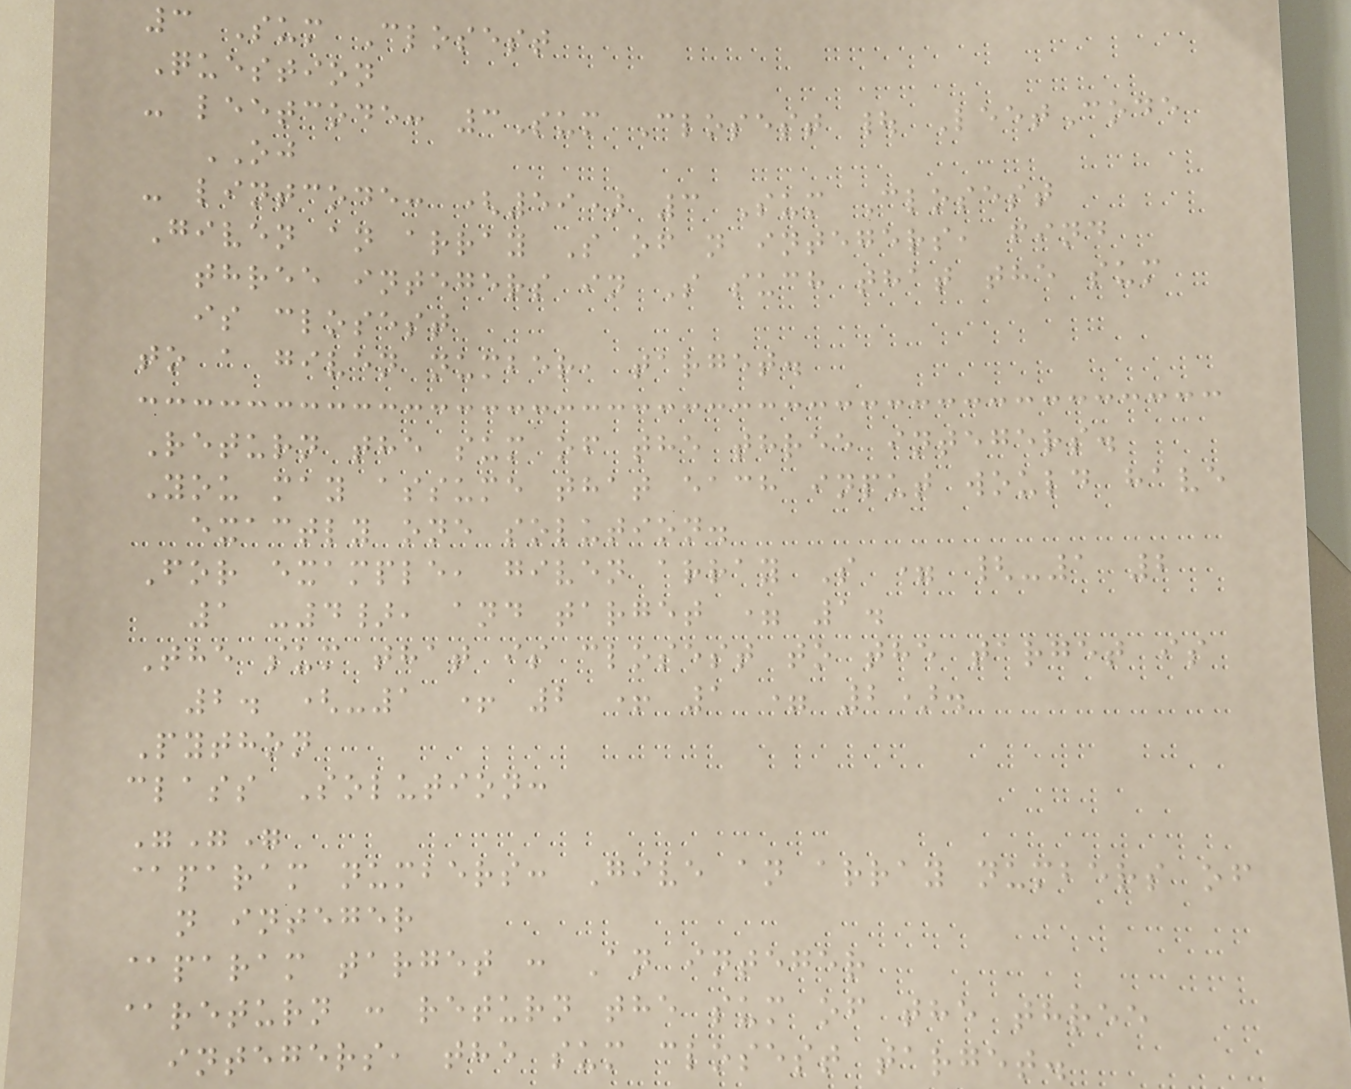3 Sum Closest
Question
- leetcode: 3Sum Closest | LeetCode
OJ
- lintcode: (59) 3 Sum Closest
Given an array S of n integers, find
three integers in S such that the sum
is closest
to a given number, target.
Return the sum of the three integers.
You may assume that each input would have
exactly one solution.
For example, given array S = {-1 2
1 -4}, and target = 1.
The sum that is closest to the target is
2. (-1 + 2 + 1 = 2).
Python
class Solution:
"""
@param numbers: Give an array numbers of
n integer
@param target : An integer
@return : return the sum of the three
integers, the sum closest target.
